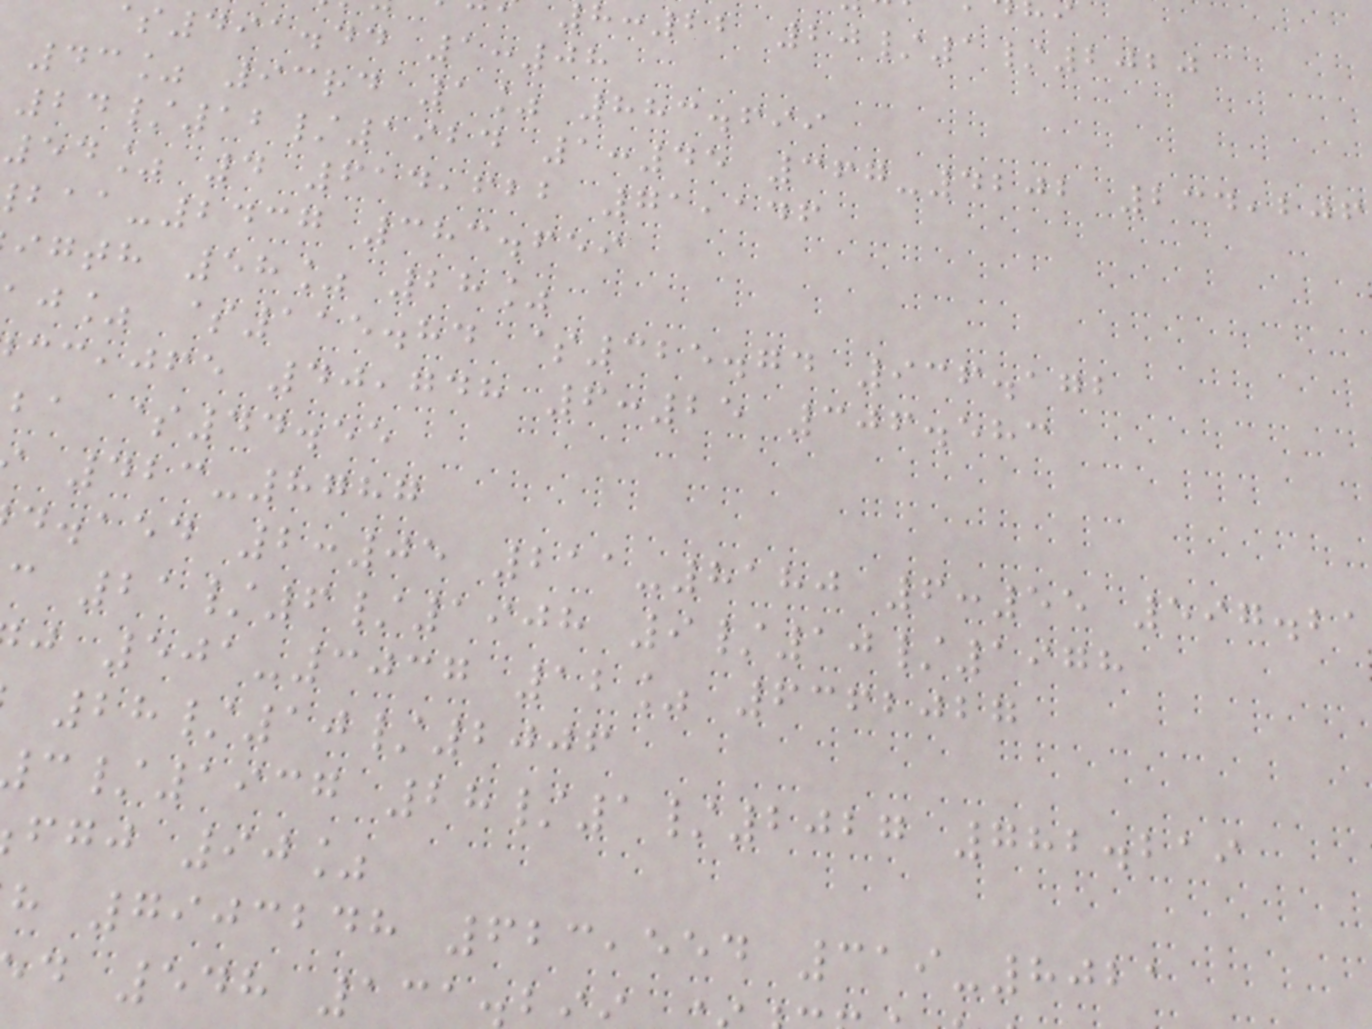:22 20/1/2020
$491.44 1:08
43% 93rd 1% 883.699
24/12/1924 1:45 367-4202 234,206
54% 4 614,622 71,146
-2437 383.659
igth 58% 28%
j% $115.84 $325.74 936.172
,jfe 40,748 6:25 306.583
ba $44.55
423-8787
d.aed 2:05 211-8180 6:55 597.21
c 21/6/1908 9/10/1978
j 501-3037 12% 6362027
28/10/2006
/1937 28/1/2027 782.219
fgj 90%
h 7903248 623,554 319-8021
d 548 131
